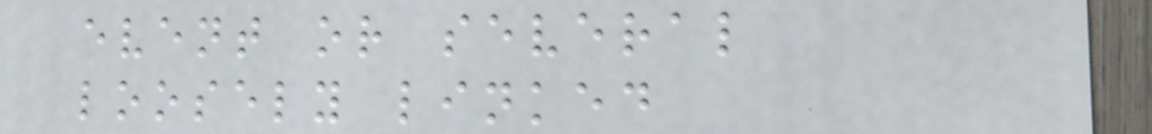event or several
loosely linked
